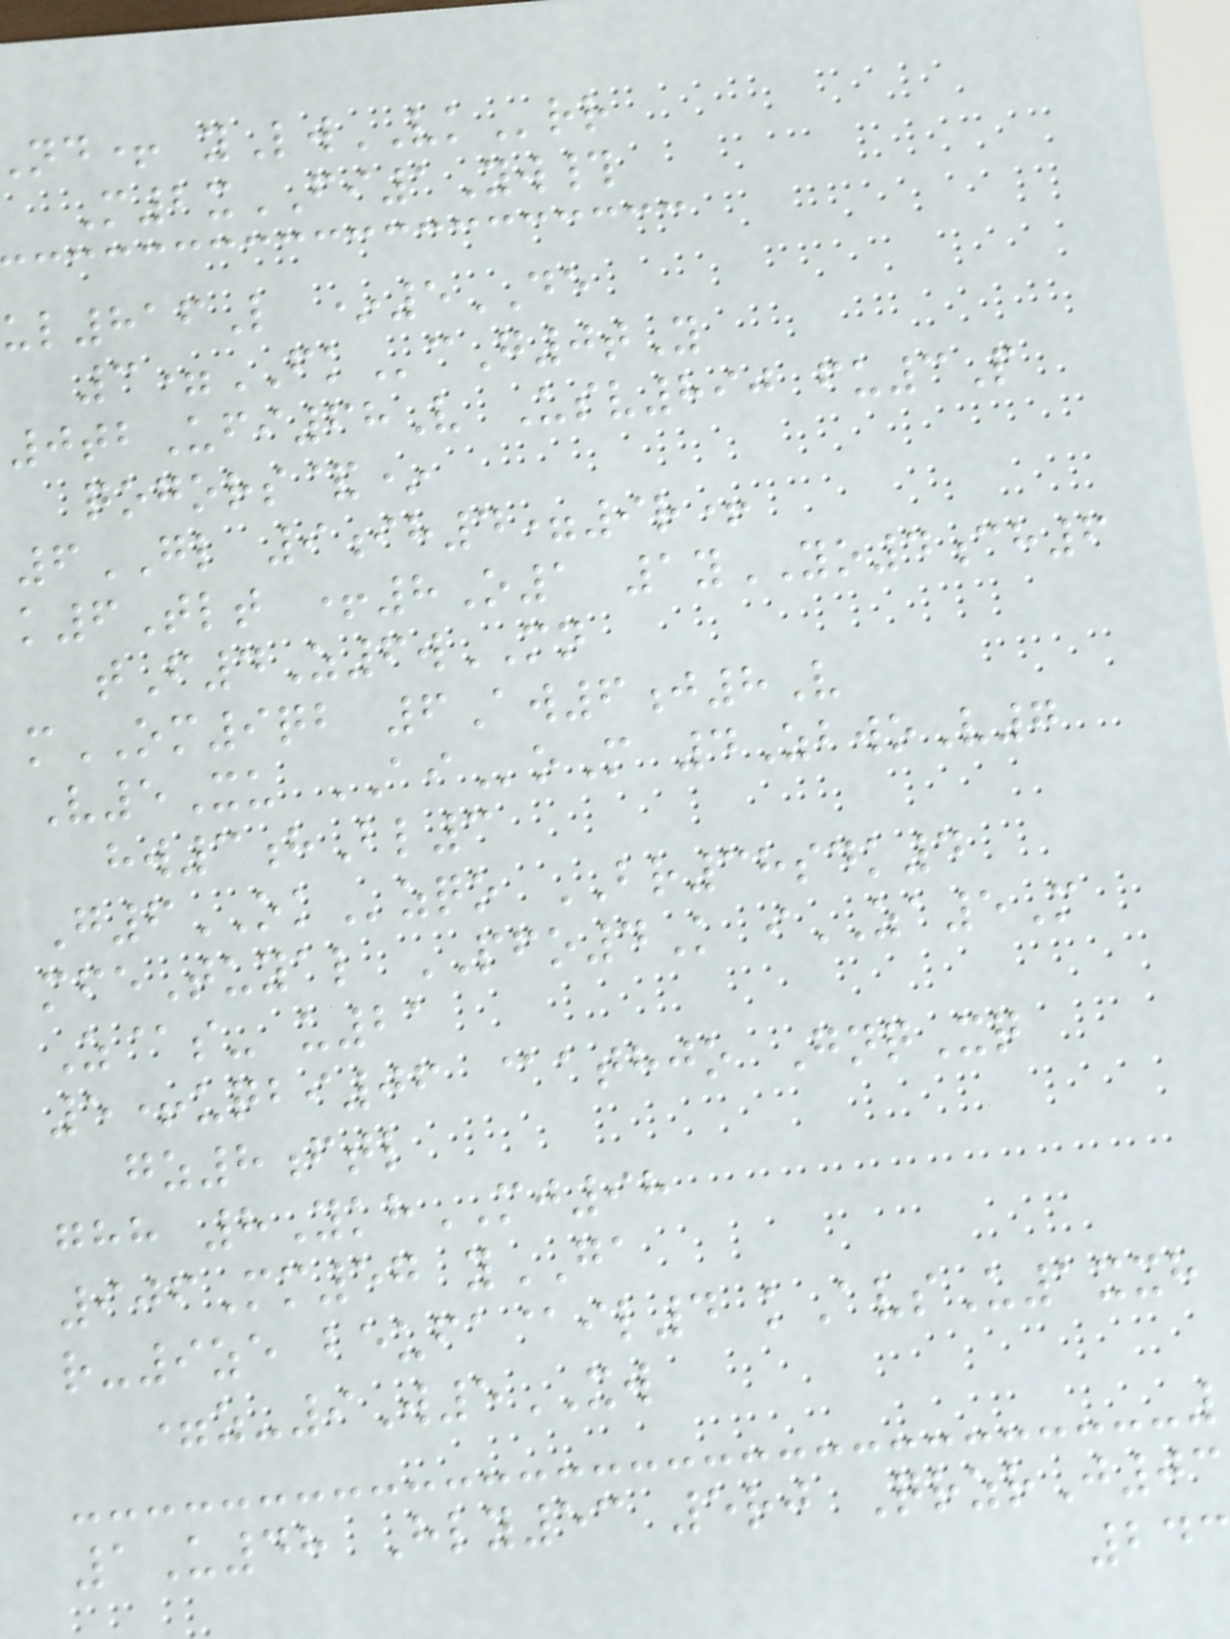nd+ yLwVKrr
M2xFI1Yw#
ul816L *5DE
3=FKcG0tY
0tbUfi68V Usv890 fu3P
qogors&*
6GL 9ih4=9r+
k6Tlt +8O1 1yYO4ch6
tF4Z6wMN
mOM9qb 6Aw6j8V
V5Xu AIoM 4ZbwoV7
hw3hBl3
G6OKzqo BR38sdk4
mfeTuyal PFO4K iZA5M
Z@s- u21
5+uqbi06 @athjo GnqXq
gz8ftl
ghh 8YkhMJ98
906Mm57 yGA
r-9ze beufa@il4 kAvsU1xxh
=z-9W5XW
1U48 Hly53 5rj QrzrJ03
